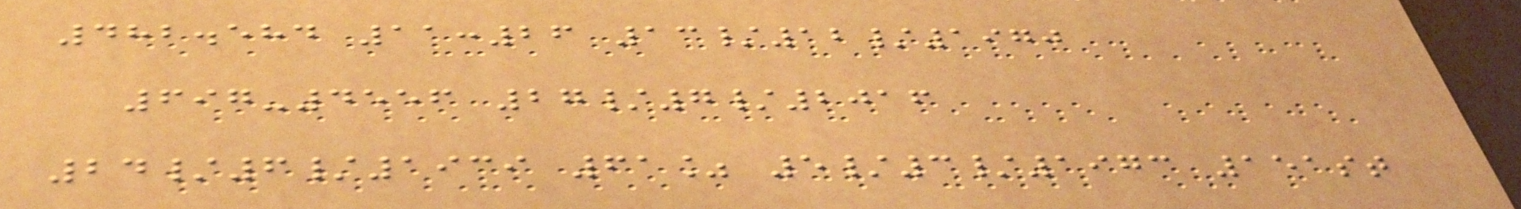482.584 11:26 13/12/1970
697-4556 27/7/2016
24/6/1939 61% 5/3/1973 151st
